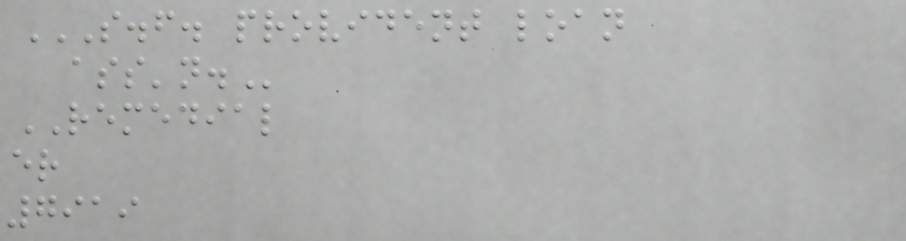S.F. PROVIDENT LOAN
ASS'N.
REMEDIAL
er
7919
